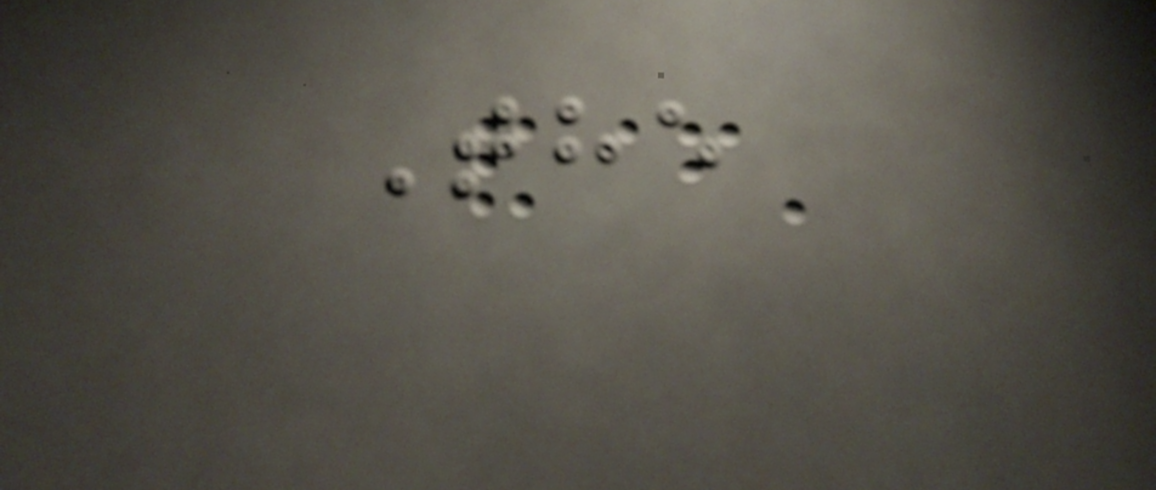The
